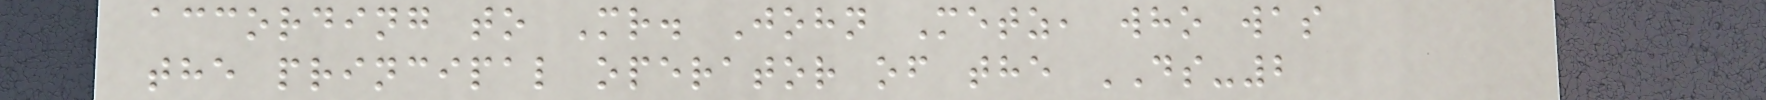according to Mr. John Metz, who was
the principal operator of the DS-2
